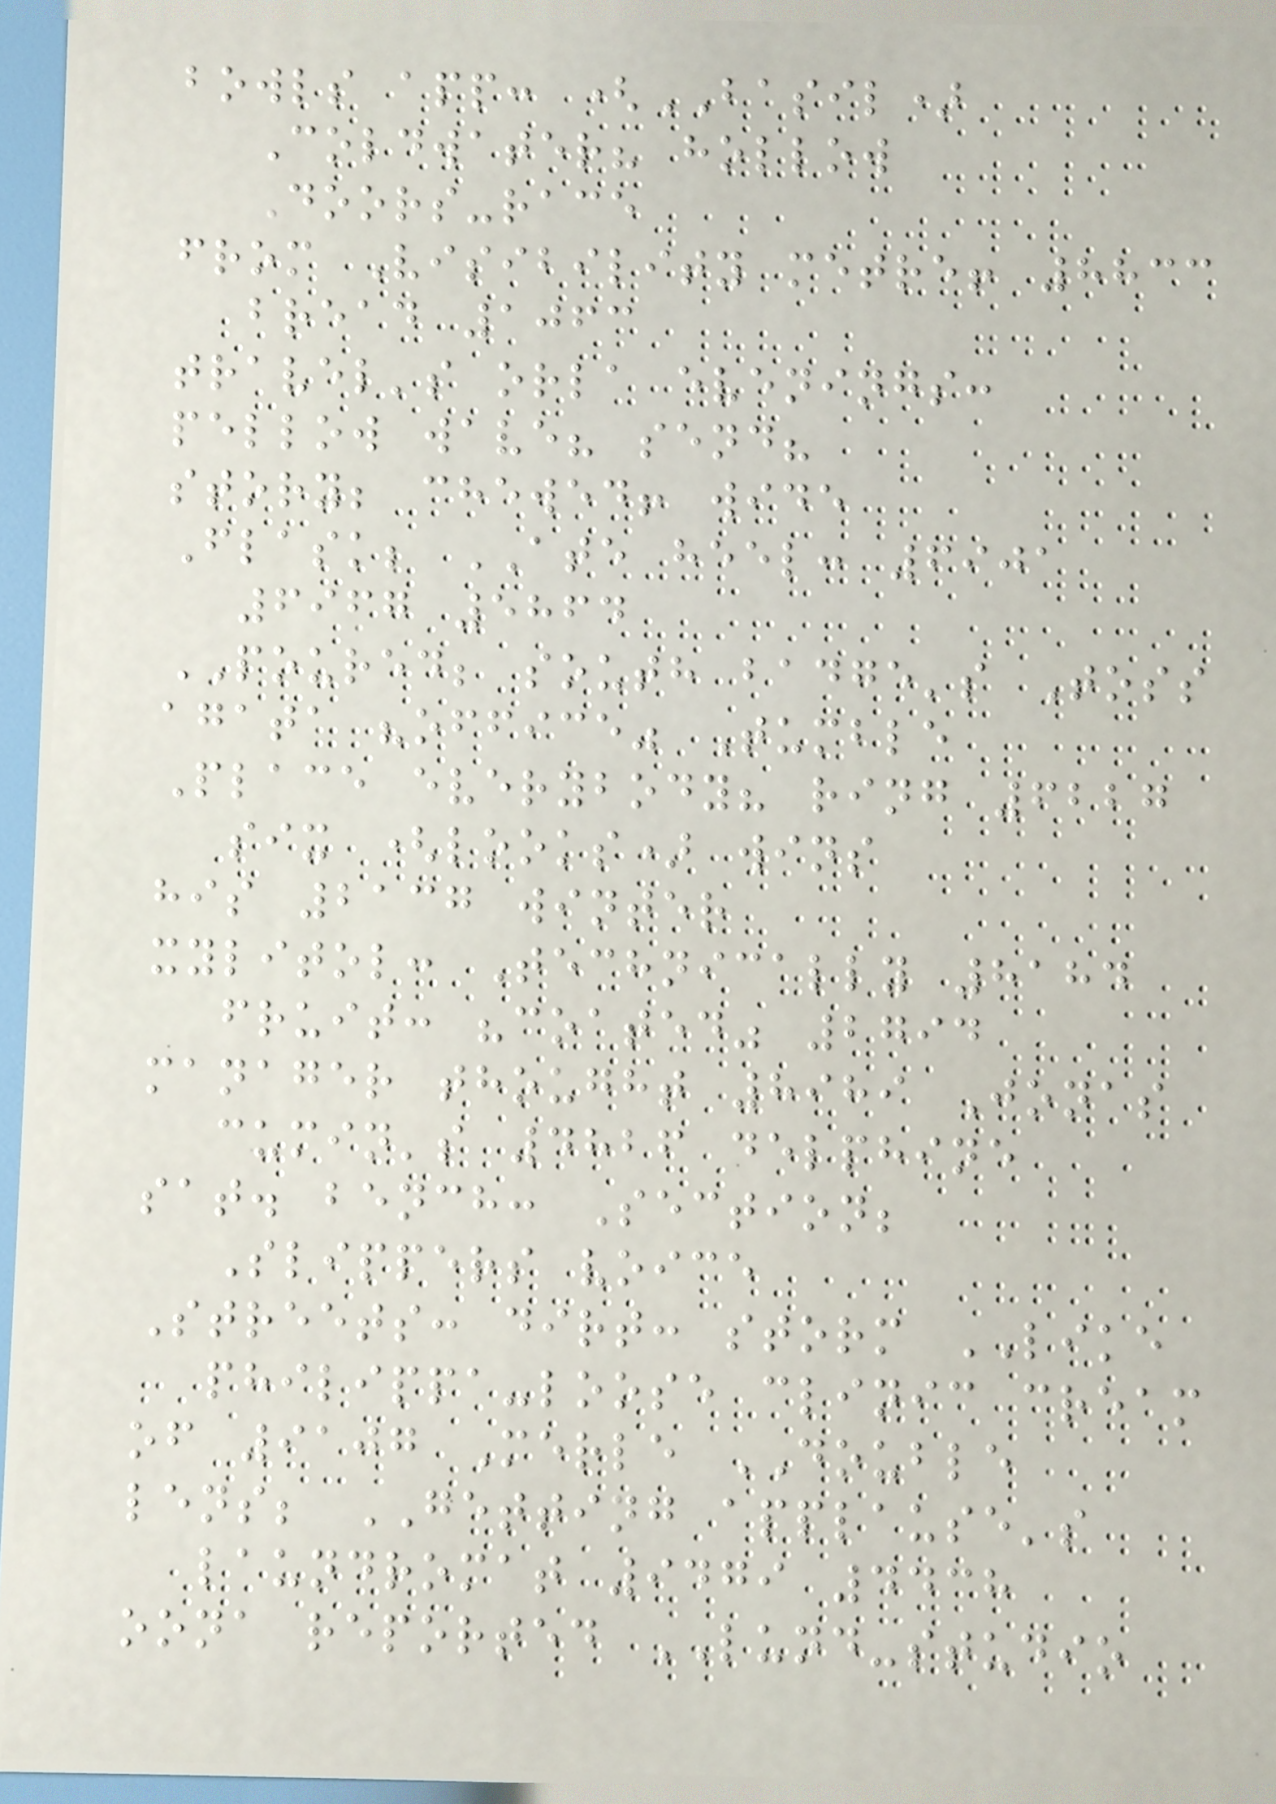bowls app: (BASIL)
Coldwater? hollow
Doors-race
from Visibility metre! 8833
bread 1063
travel's orla evenings:
pellow wave? send?
story; chewed! wide
Flask; ATE heel: 6901
6967 5864
POURED; south badge's Toss
agata "office" Tumble
Place everybody? ring 6227
six (looks) wins
his 2137 winter
xylitol: Technically 8184
fruit: "coated" 2794
manager thought 8989 Jonas
cumin's 4826 delphine
sat. bench: Section;
Slippers voice
Streets: dirt: storm LIKE
philippa-loose clinic cream
of 9107 Merle DOUBLE
lens; GETTING applause's
laundromat 9479 4438
oona reported LUND-studio
